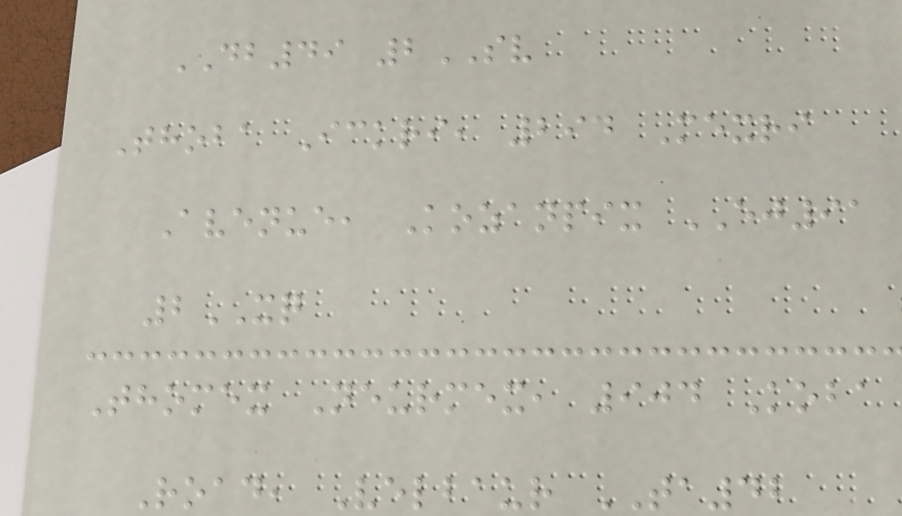DB49 2SV
Thoba Ickri, 294 Mexri
Avenue, Kozanpix EJ91
2XQ
Thomex Neurmex, 904 Koba
Road, Velbaur TA42
